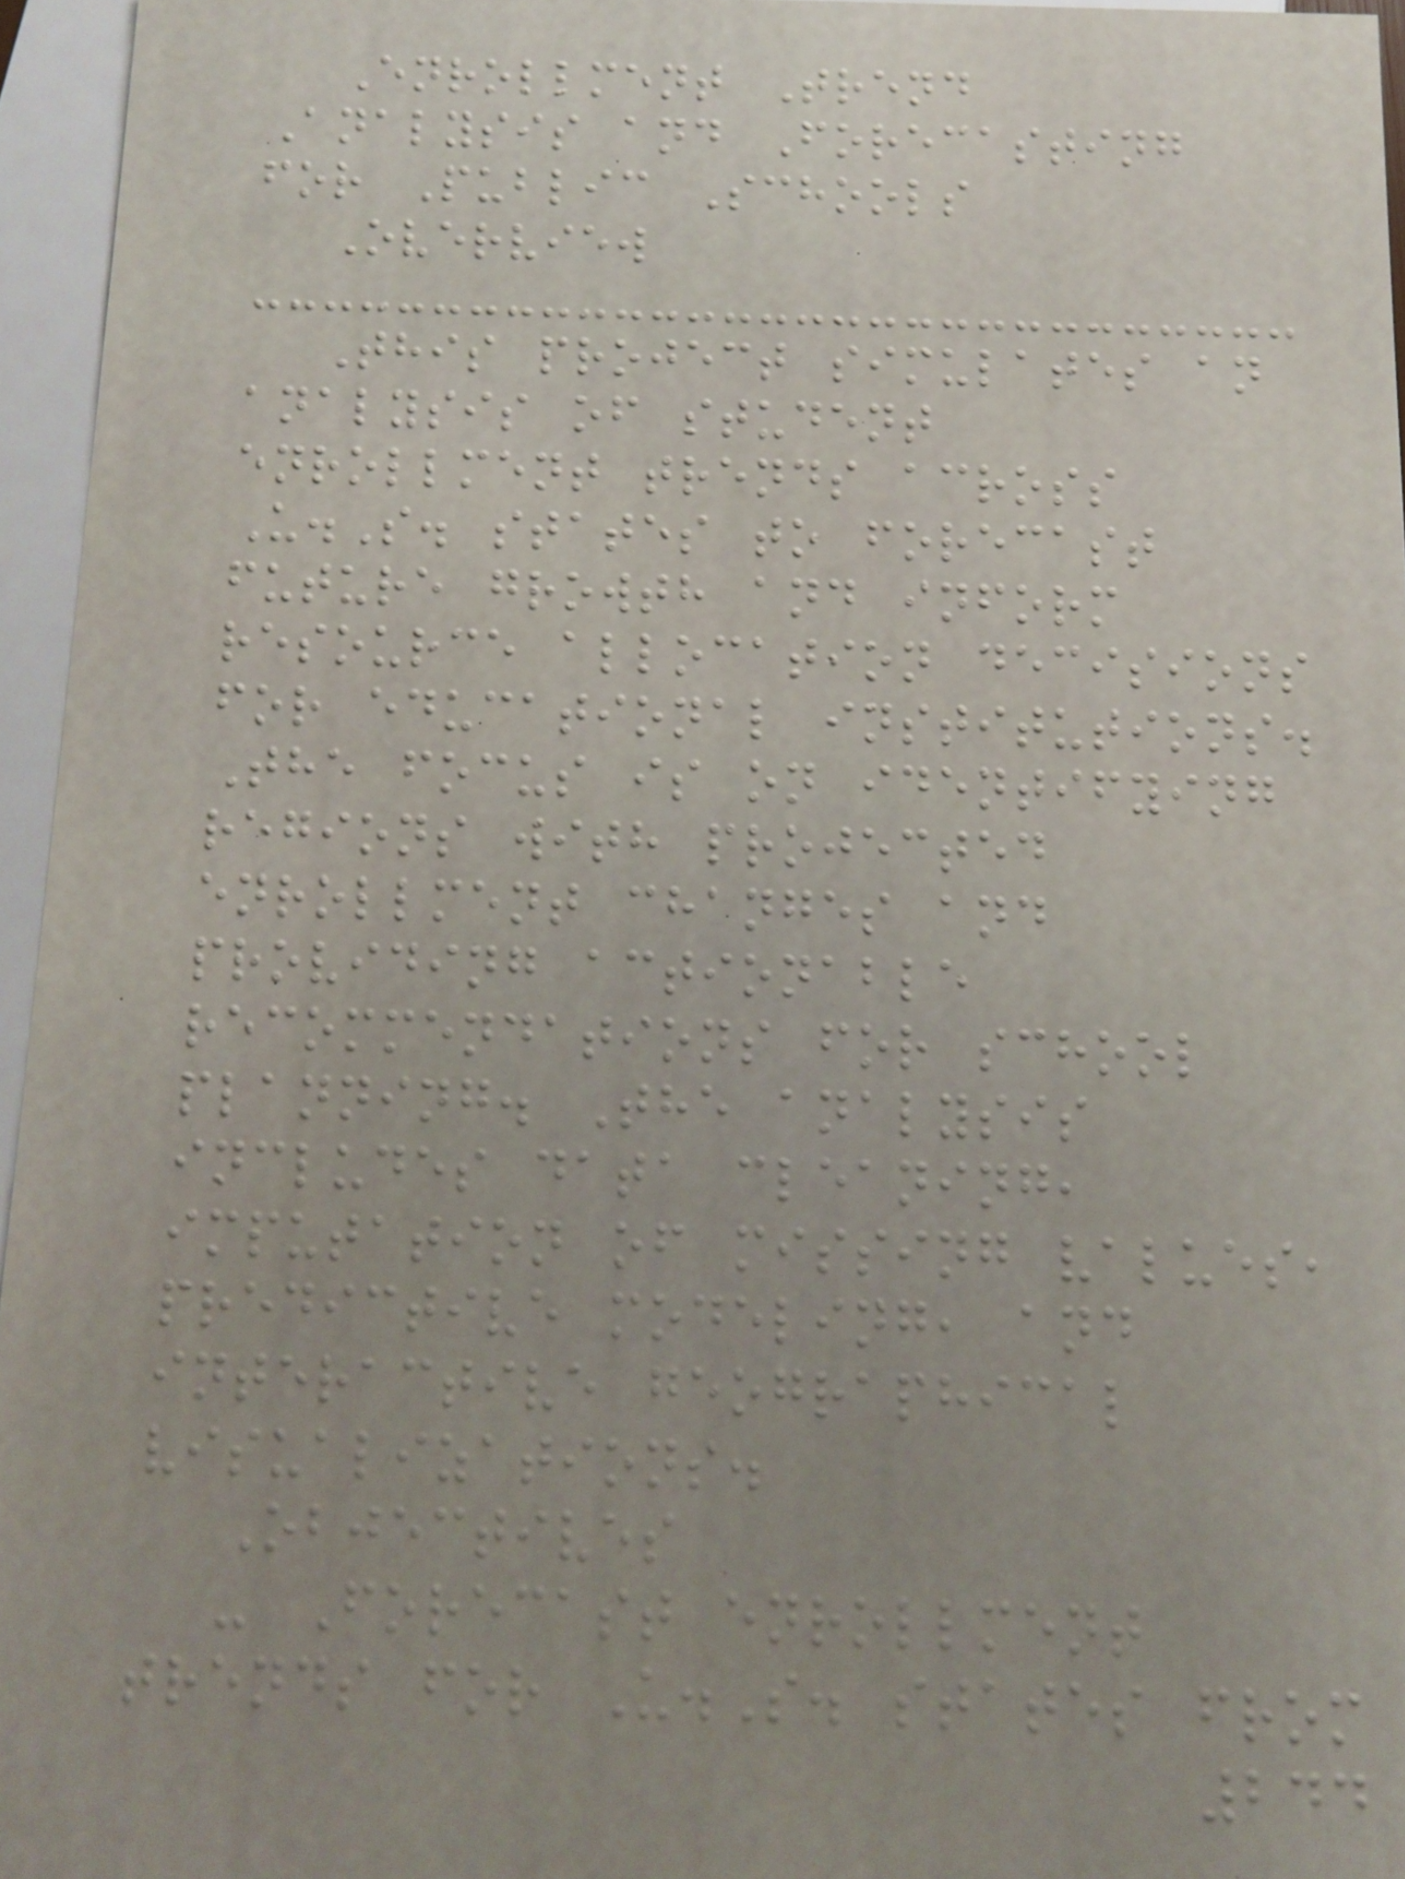Enrollment Trend
Analysis and Forecasting
for Public Schools
Overview
This project simulates an
analysis of student
enrollment trends across
U.S. states to forecast
future growth and inform
resource allocation decisions
for educational institutions.
The focus is on identifying
regions with projected
enrollment changes and
providing actionable
recommendations for school
planning. The analysis
includes data cleaning,
imputation of missing values,
predictive modeling, and
interactive geographical
visualizations.
Objectives
- Forecast enrollment
trends for U.S. states from
244
